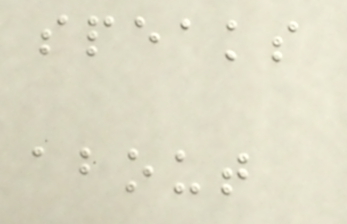speaks
about
